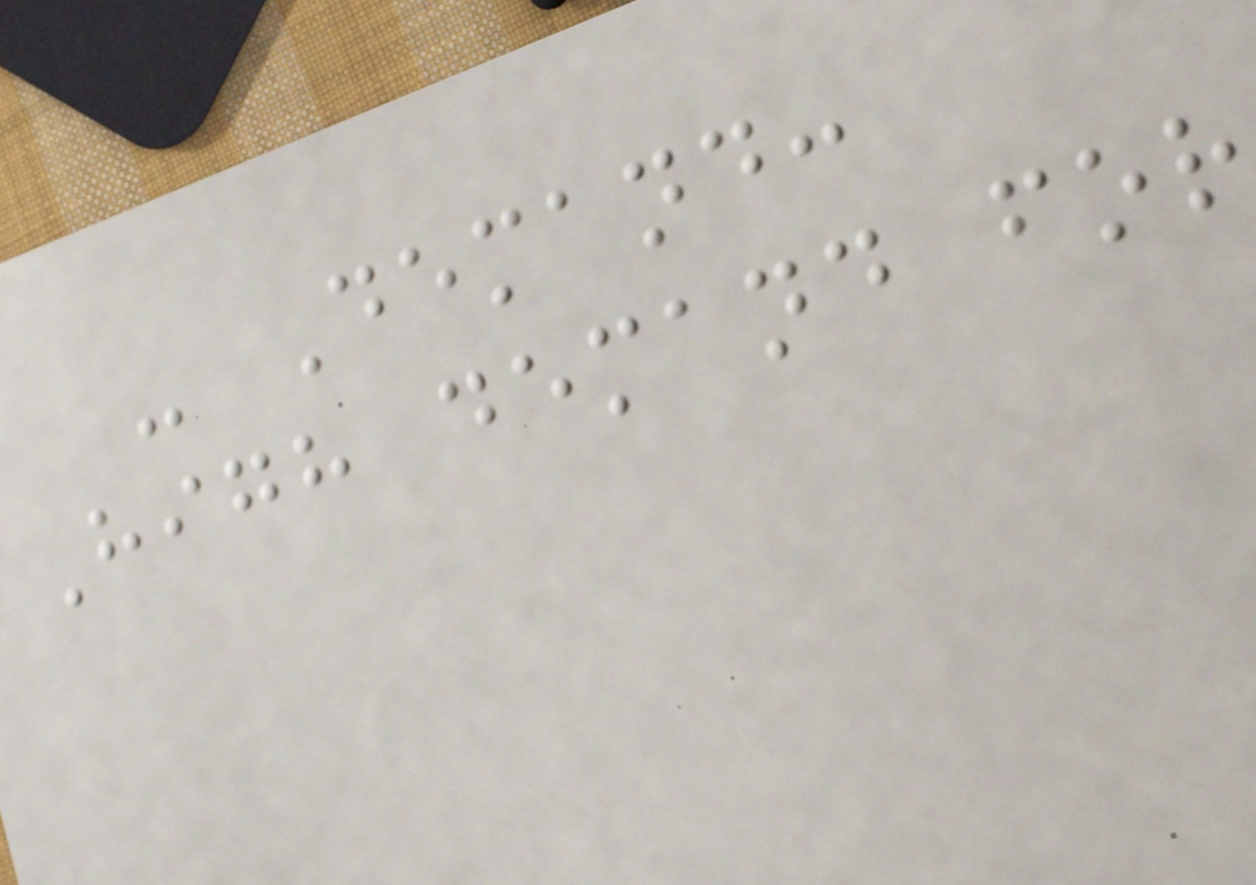- Demand:
High demand for
